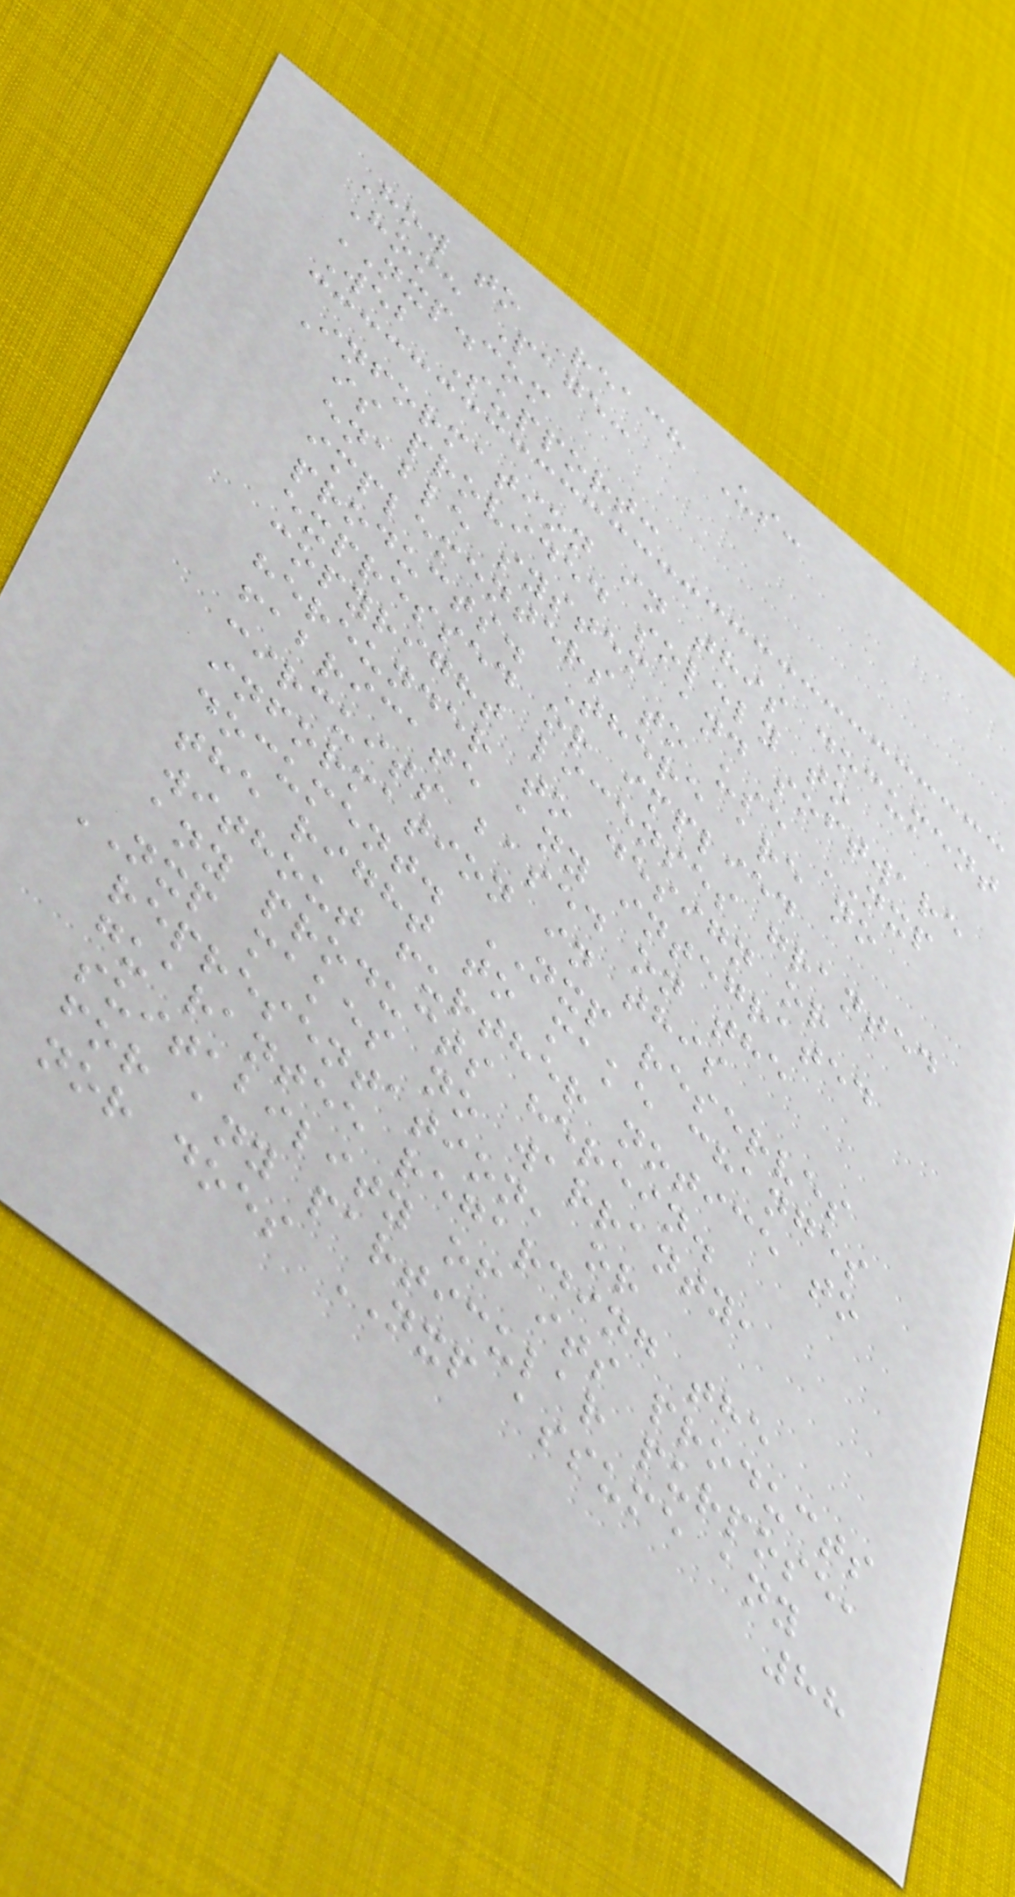How to Reach Us:
Home Page:
NXP.com
Web Support:
Information in this document
is provided solely to
enable system and software
implementers to use NXP
products. There are no
expressed or implied
copyright licenses granted
hereunder to design or
fabricate any integrated
circuits based on the
information in this
document. NXP reserves
the right to make changes
without further notice to
any products herein.
NXP makes no warranty,
representation, or
guarantee regarding the
suitability of its products
for any particular purpose,
nor does NXP assume any
88
